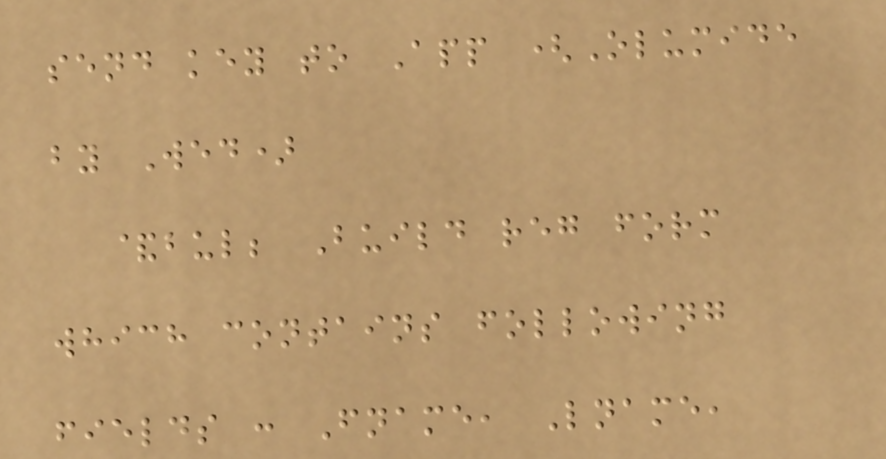send key to App (Olumide
by Wed)
&bul; Build reg form
which contains following
fields : Fname, Lname,
